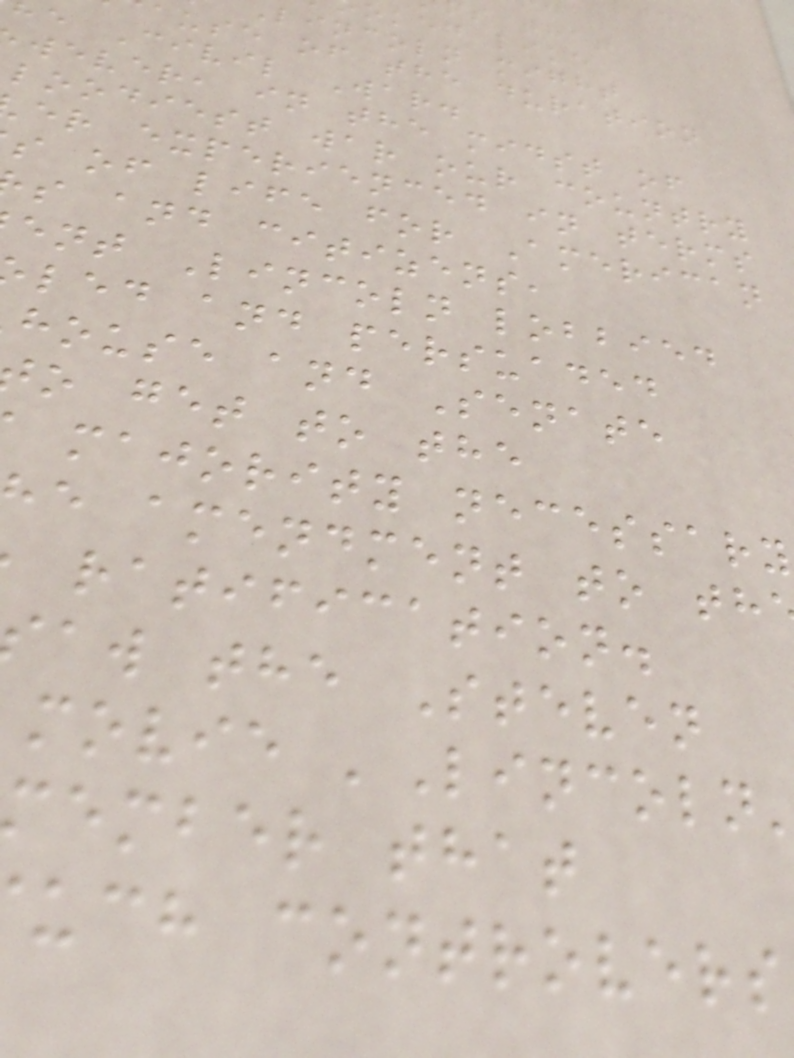oked like
lincoln might
ause of the duration
e Civil War.
wever, in the midst of
loodiest war our country
er experienced in terms
s of life for American
s and citizens,
ent Lincoln lobbied
led and persuaded
house and Senate
o get to the
majority necessary
e amendment to th
ratification.
aw the Steven
movie 'Lincoln
ember that
uch controvers
